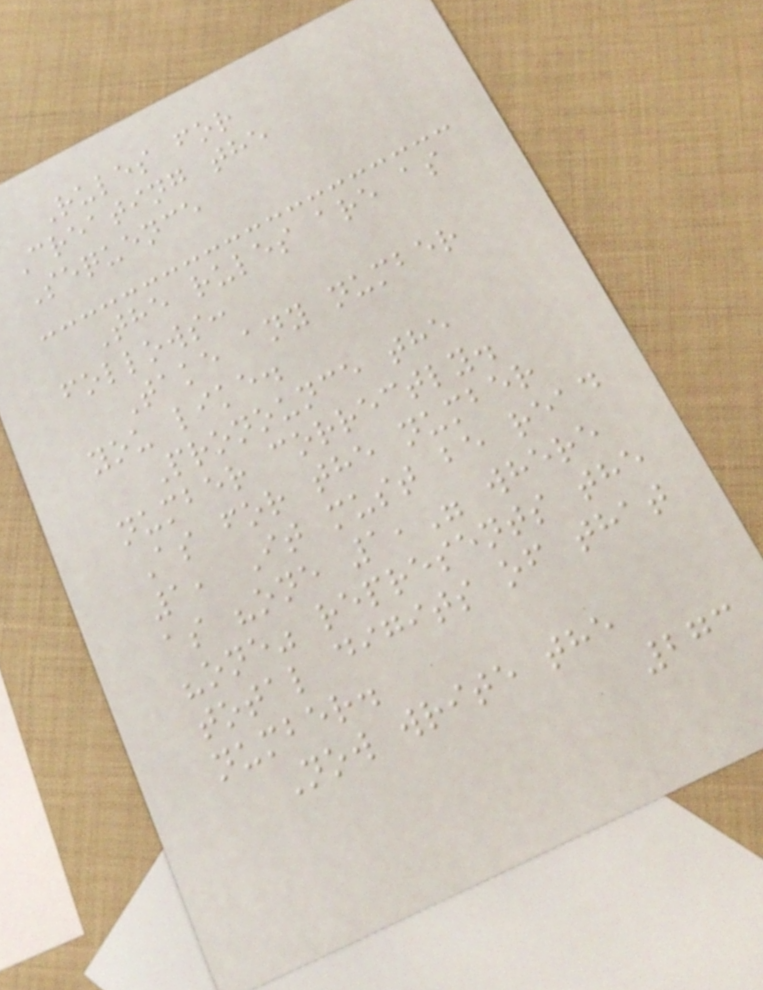Rules for
Creating the
Sequence
The rules are as
follows:
Take any number
you like.
Pronounce the
number correctly.
As for the number
1, It must be read
as "one 1," where
"one" represents the
total digits of that
number.
Now write the
273
